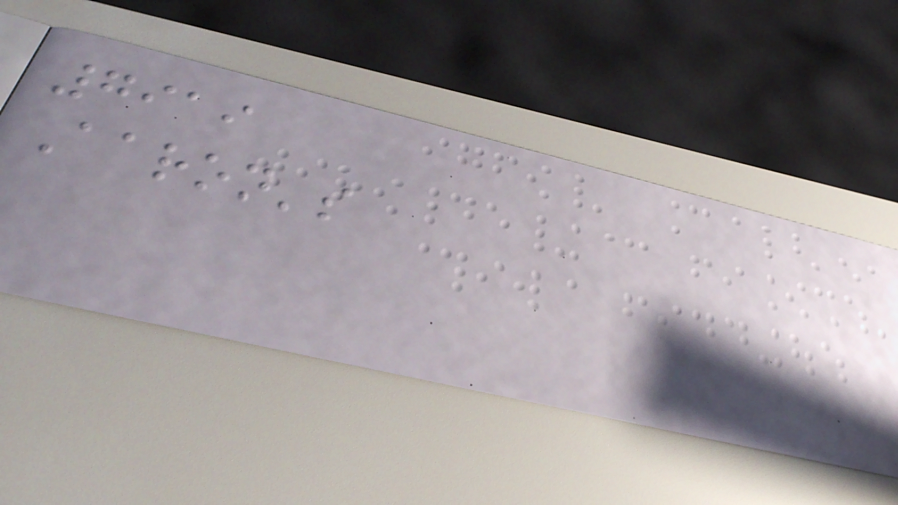7919
Aaron's
